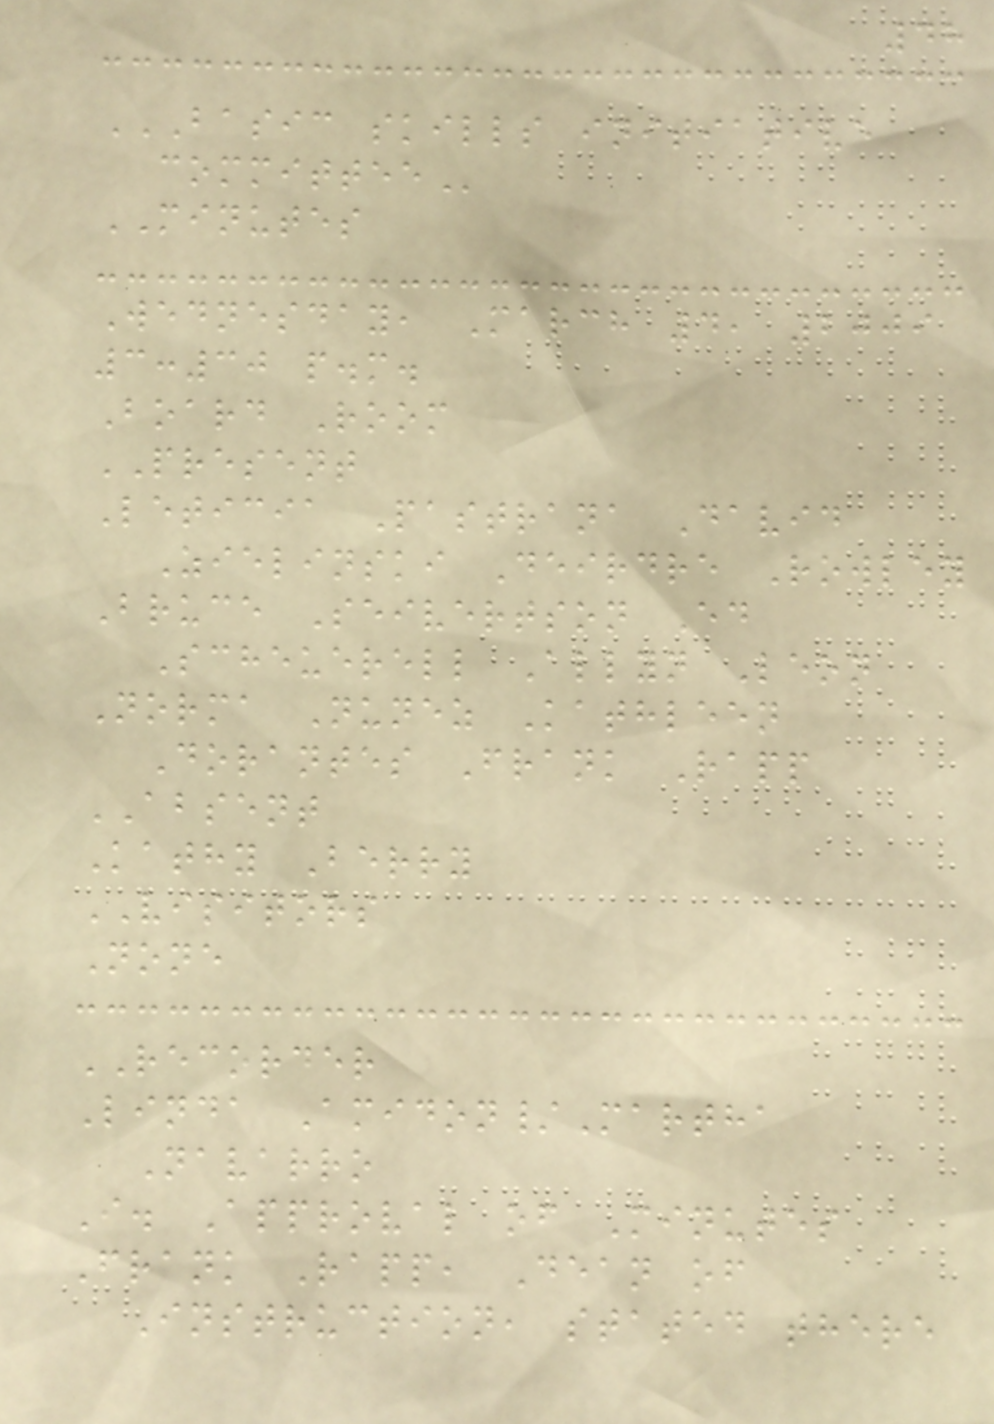48
BASIC SKILLS INITIATIVE
COMMITTEE
MINUTES
Wednesday, March 4, 2009
3:30 p.m.
Board Room
PRESENT
Leticia Pastrana David
Zielinski Deirdre Rowley
Bruce Seivertson Ed
Scheuerell Allyn Leon
Norma Nunez Kathleen
Dorantes Frank Rapp
ABSENT
Kathy Berry
VISITORS
None
RECORDER
Linda Amidon/Martha
Navarro
I. Approval of Minutes
Frank Rapp, Dean of
Instruction, stated there
